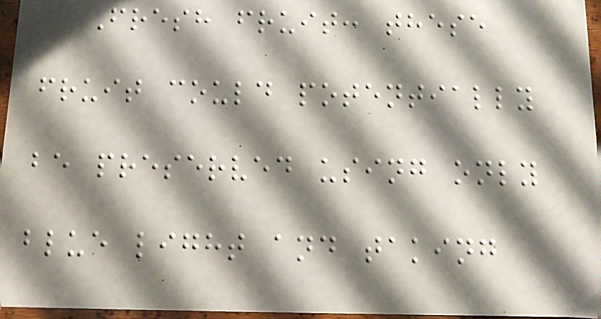Fresh fruit: these
fruit could potentially
be preserved using only
blue light and taking
